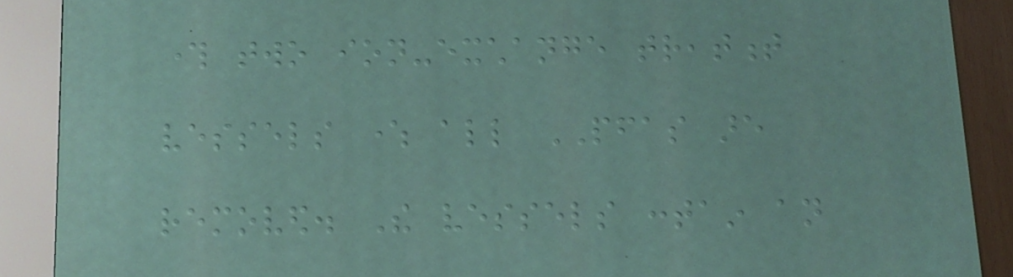through two ion-exchange treatment
vessels where all PFAS are
removed. The vessels contain an
